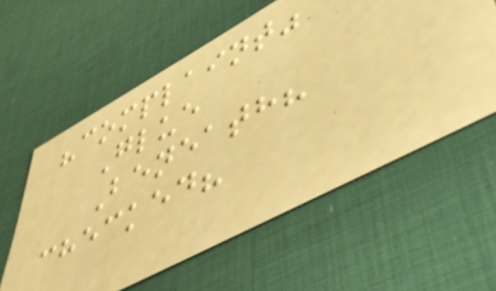"complaint"
Glue
Beneath?
checked?
